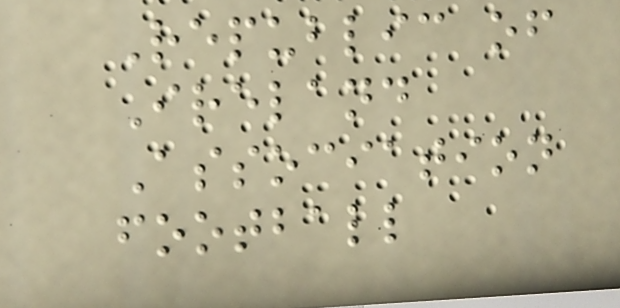Republic of
Ireland
Association
football
